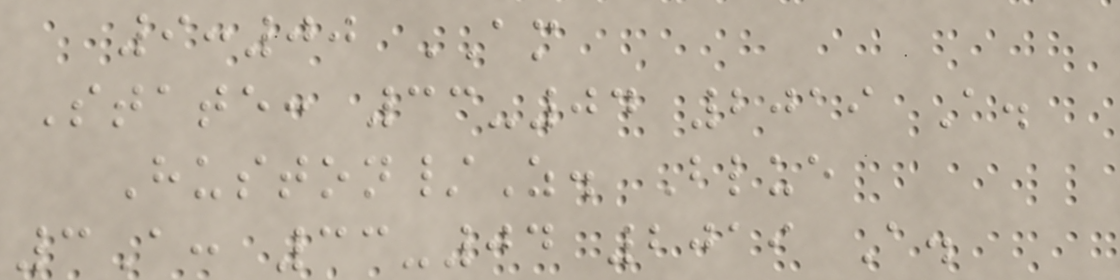9:00 AM
State: 33-04 2019 A.
Huston/Z. Blue
3A: 33-04 2019 A.
